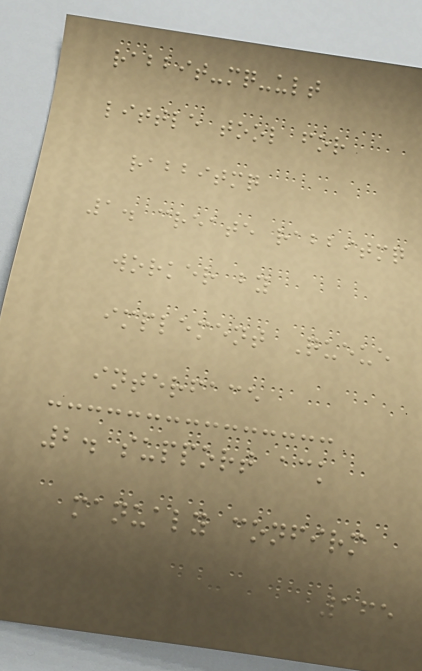rabbit-mq-ult
little tool for
rabbitmq
1. create rabbitmq
worker by
implement Queue
interface
2. support ack
manualy confirm
165
